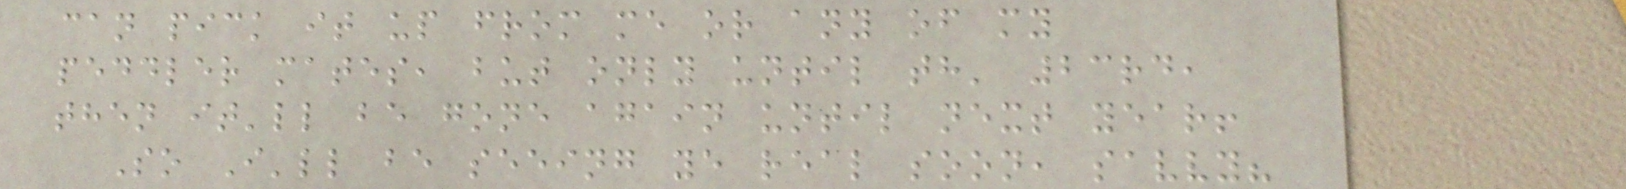can pick it up from me or any of my
peddler mates, but only until th' 23rd,
then it'll be gone again until next year!
So I'll be seeing ye real soon, savvy?
